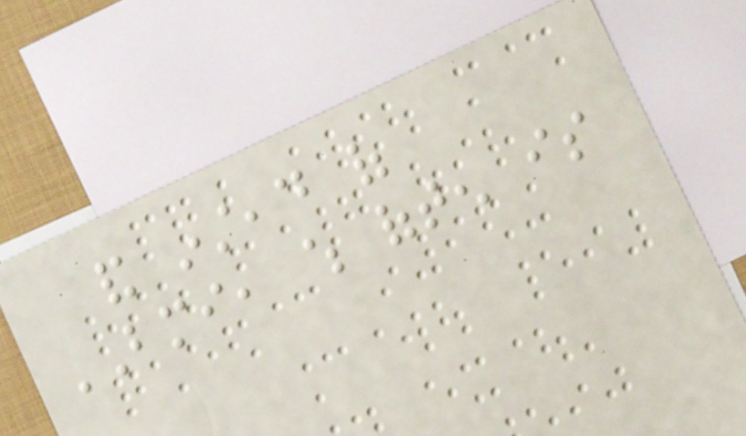and instead of
BMI, which often is
